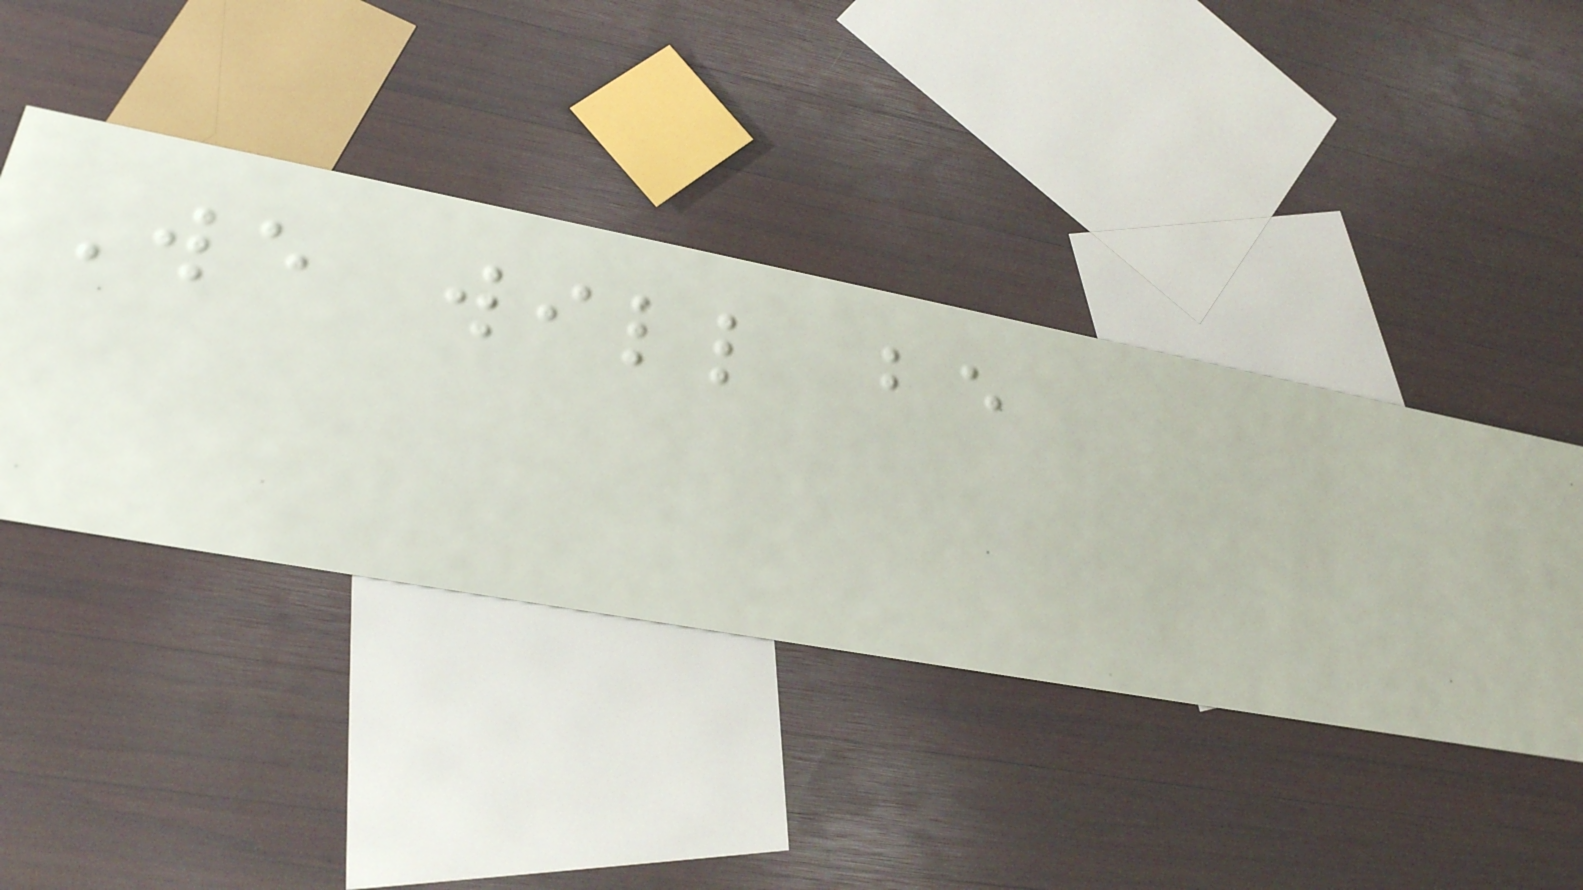We will be
